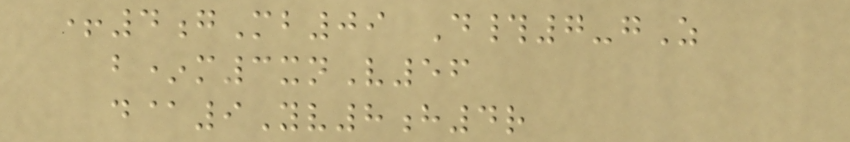+4gMb09 D#7-gZ
b*m3xnV56
d@9Yv8h4r
